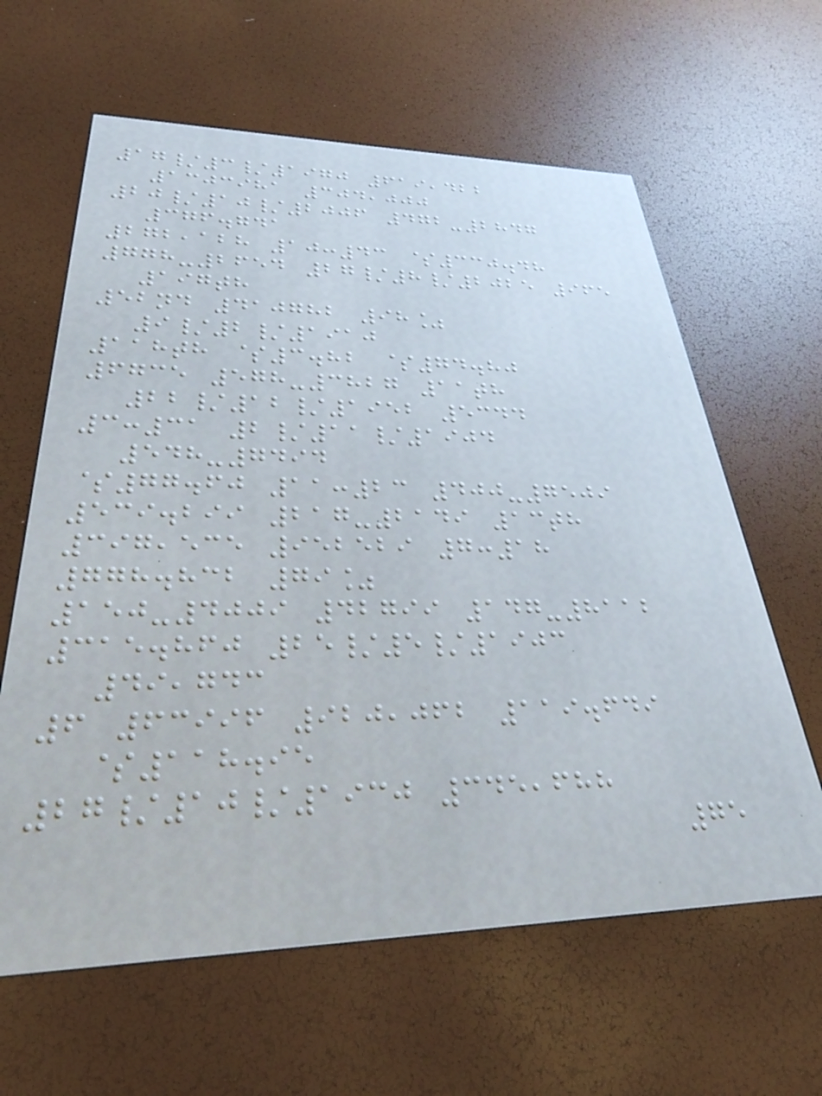17/3/1970 619,422
1303981 304,000
20/10/2006 472-2847
376.741
272,128 10:43 $330.48
778-2654 27/8/2025 965
197th
52nd 410782 98%
9/2/1910
118th $3.82 $74.80
6735 578-3827 11th
22/12/1952 5344
3:31 2/11/1904
548-7494
$77.60 11:23 400-7509
539.299 217-2149 13th
397,535 952529 7:18
778.832 79%
150-4009 42799 147-8112
315.860 25/5/1903
49,743
6 63996 920,062 119.649
$118.95
27/10/1930 345,688
75
